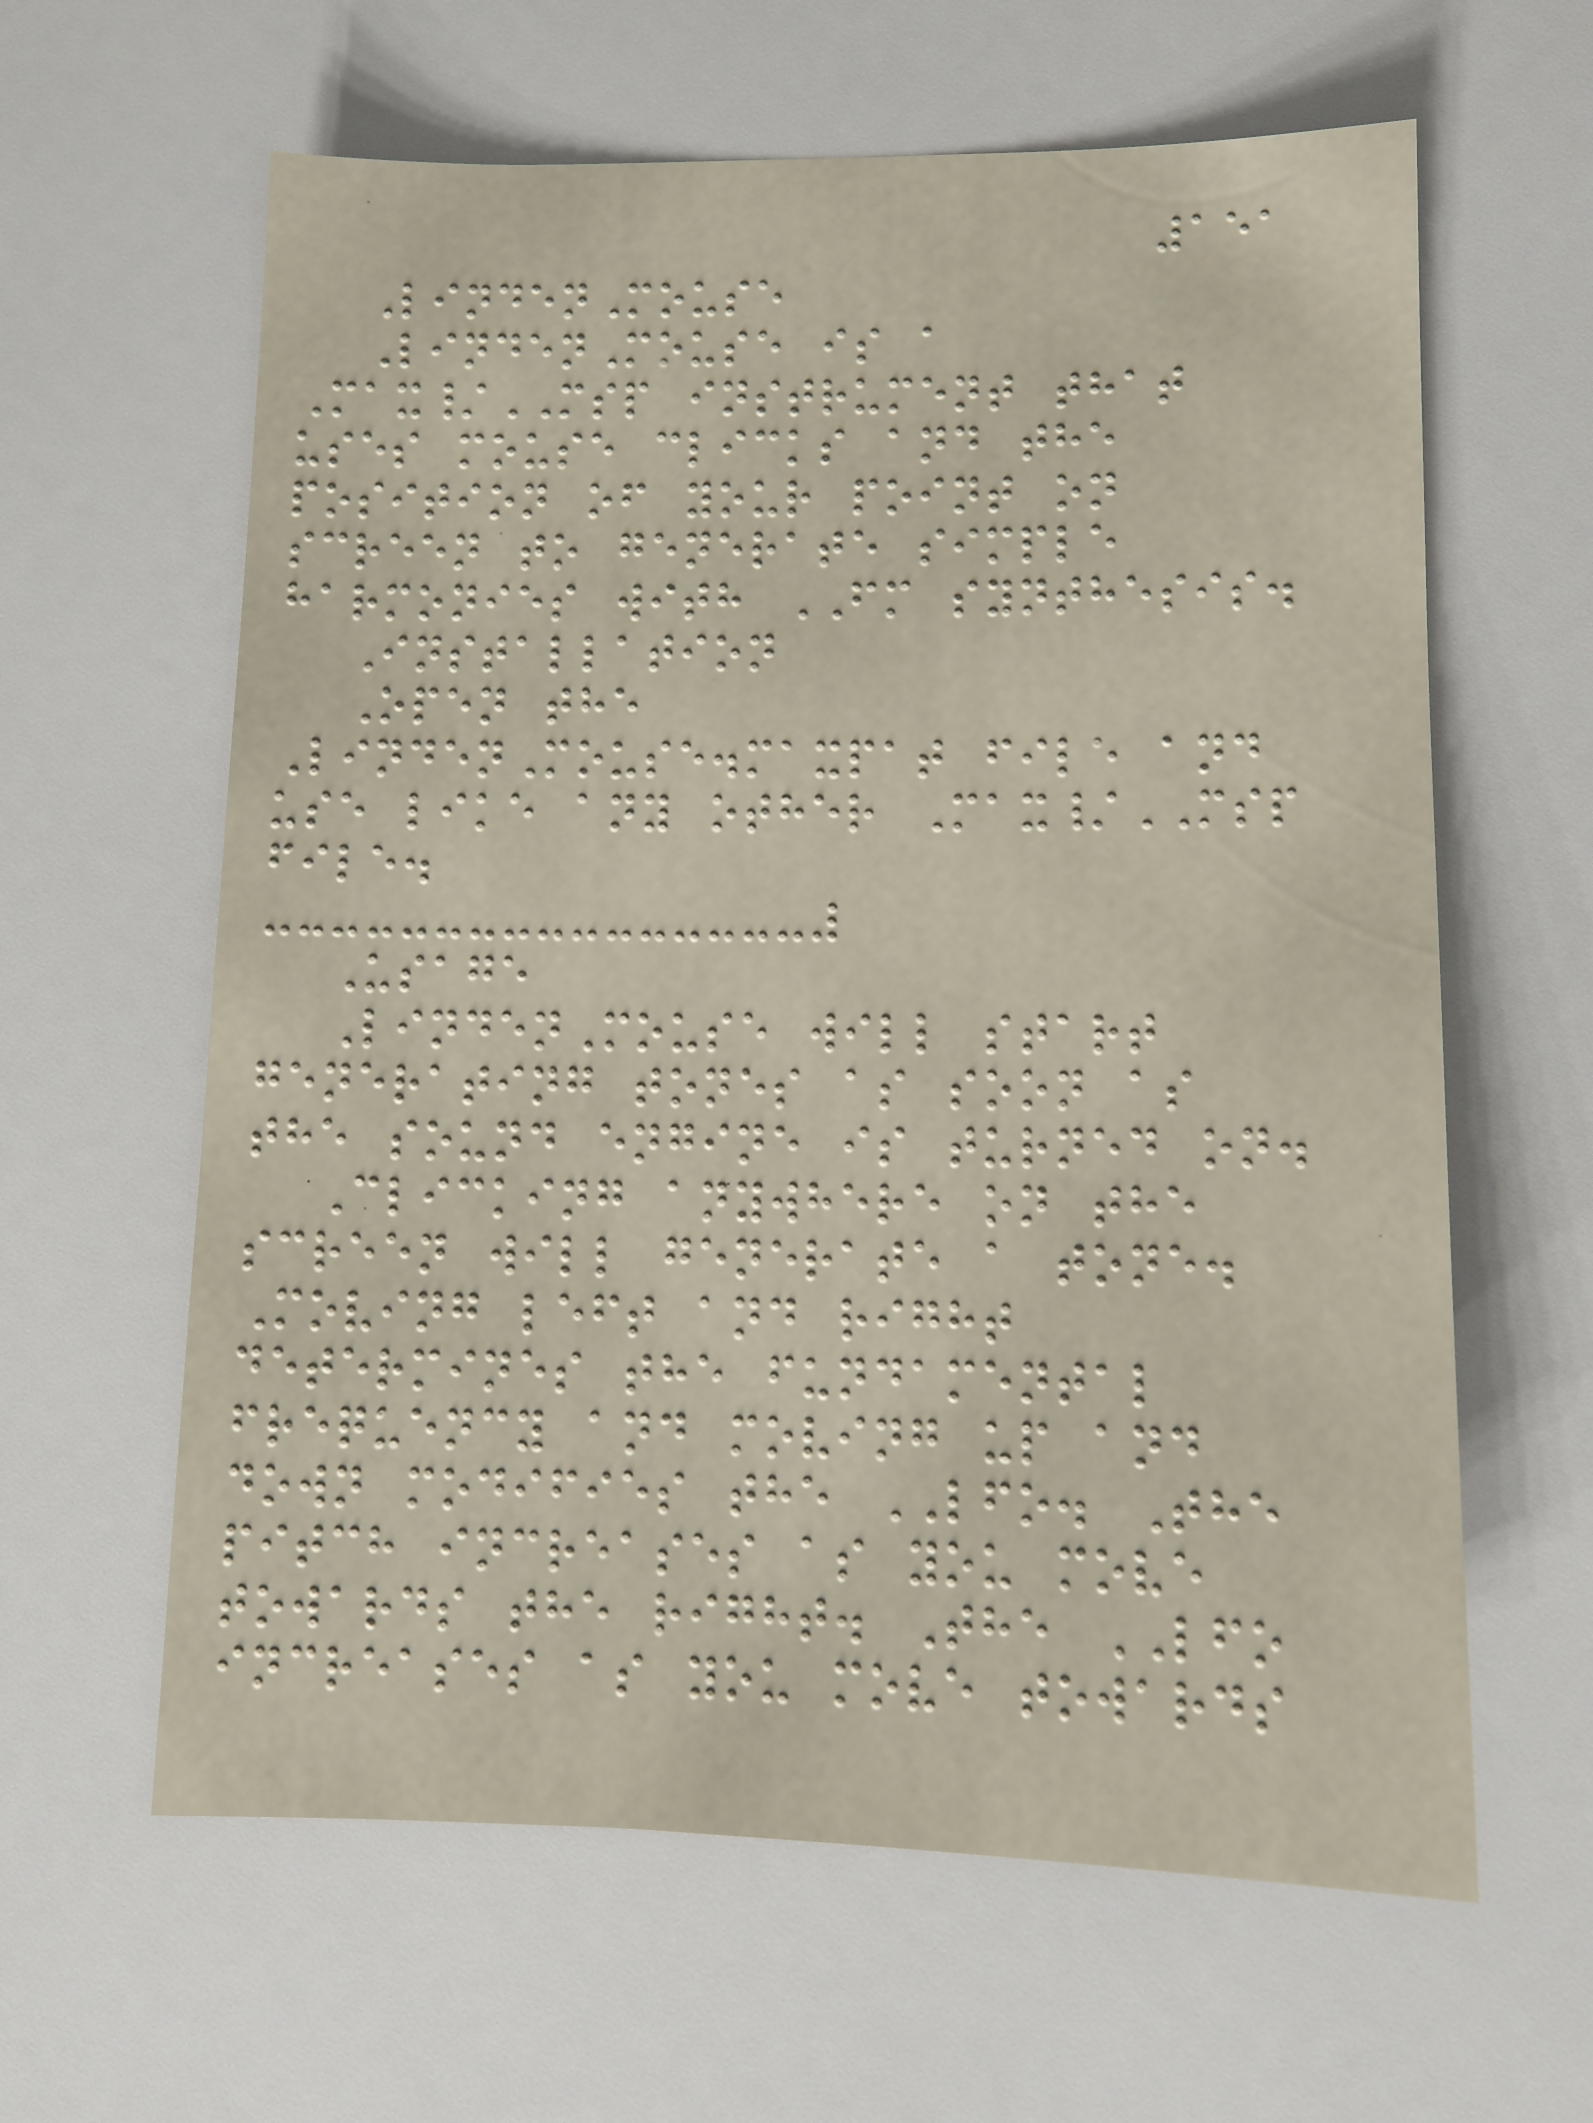151
LindenMouse
LindenMouse is a
Max/MSP instrument that
uses mouse clicks and the
position of your point on
screen to generate simple
harmonies with FM synthesis.
Installation
Open the
LindenMouse.maxpat file and
use like any other Max/MSP
file.
Usage
LindenMouse will start
generating tones as soon as
the sound engine is turned on.
Clicking anywhere on the
screen will generate a tone.
Moving left and right
determines the fundamental
frequency and moving up and
down modifies the LFO. The
pitch increases as you move
towards the right. The LFO
increases as you move towards
